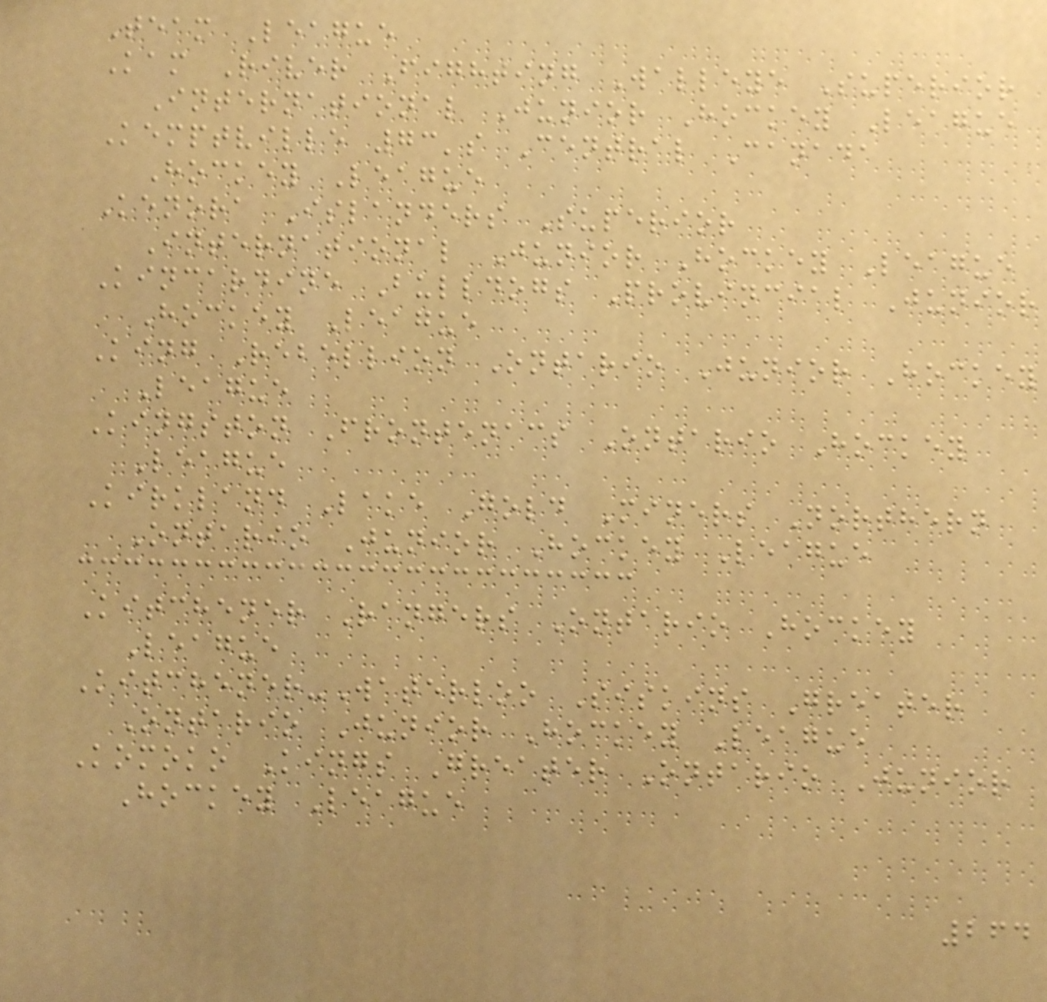Team League
Kam River Fighting Walleye Superior
International Junior Hockey League
Kemptville 73's Central Canada
Hockey League
Kenora Islanders Superior
International Junior Hockey League
Kincardine Bulldogs Provincial Junior
Hockey League
King Rebellion Ontario Junior Hockey
League
Kingston Frontenacs Ontario Hockey
League
Kirkland Lake Gold Miners Northern
Ontario Junior Hockey League
Kitchener Rangers Ontario Hockey
League
Kitchener-Waterloo Siskins Greater
Ontario Junior Hockey League
Komoko Kings Greater Ontario Junior
Hockey League
264
